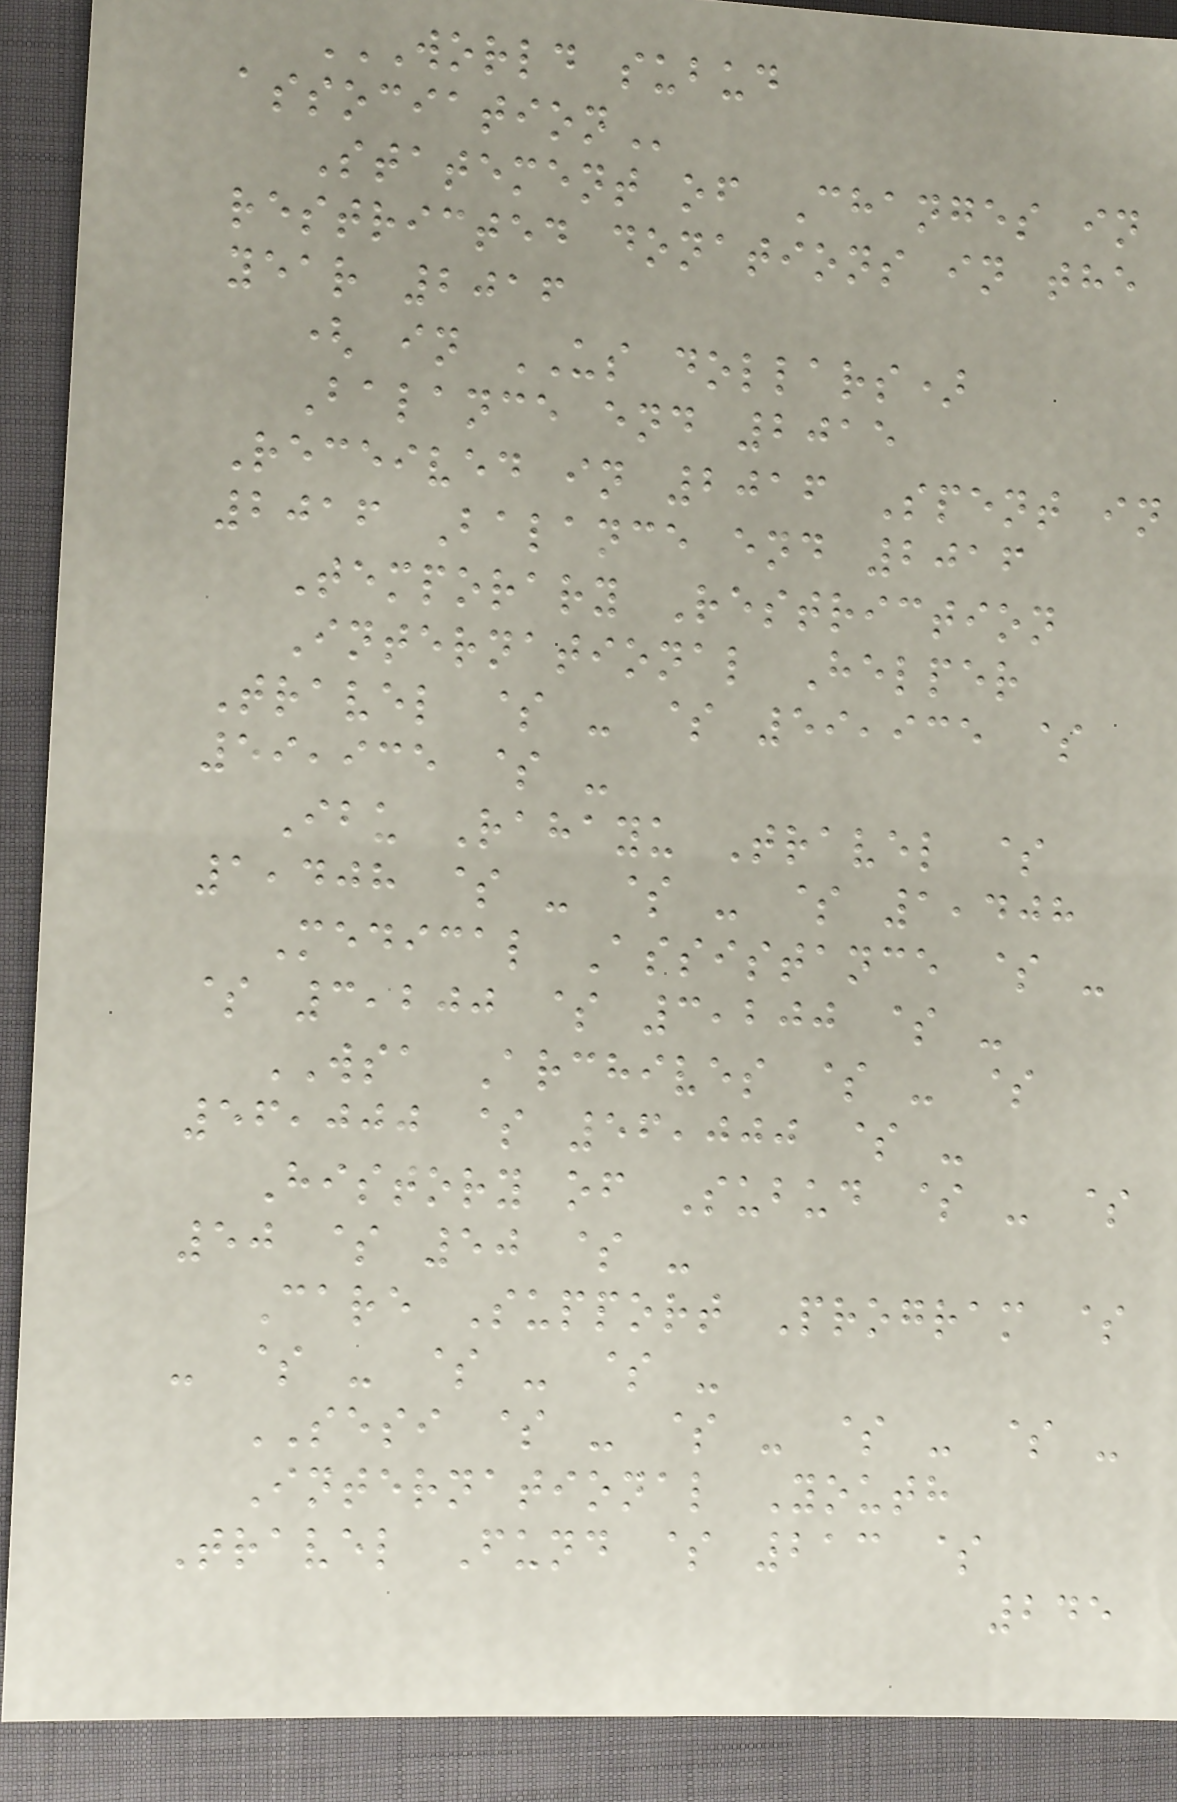WORLD SUBUD
ASSOCIATION
Statement of Changes in
restricted donations in the
year 2016
( in US dollars)
Balance end 2015
Received in 2016 Spent in
2016 Balance end 2016
Temporary Restriction
International Helper
Travel $ - $ 59,935 $
59,935 $ -
Ibu Rahayu Travel $
1,408 $ - $ - $ 1,408
Medical Assistance $ -
$ 3,200 $ 3,200 $ -
WSA Archives $ - $
56,000 $ 56,000 $ -
History of Subud $ - $
50 $ 50 $ -
Care Support Program $
- $ - $ - $ -
SESI $ - $ - $ - $ -
International Youth
Travel Fund $ 213 $
245
